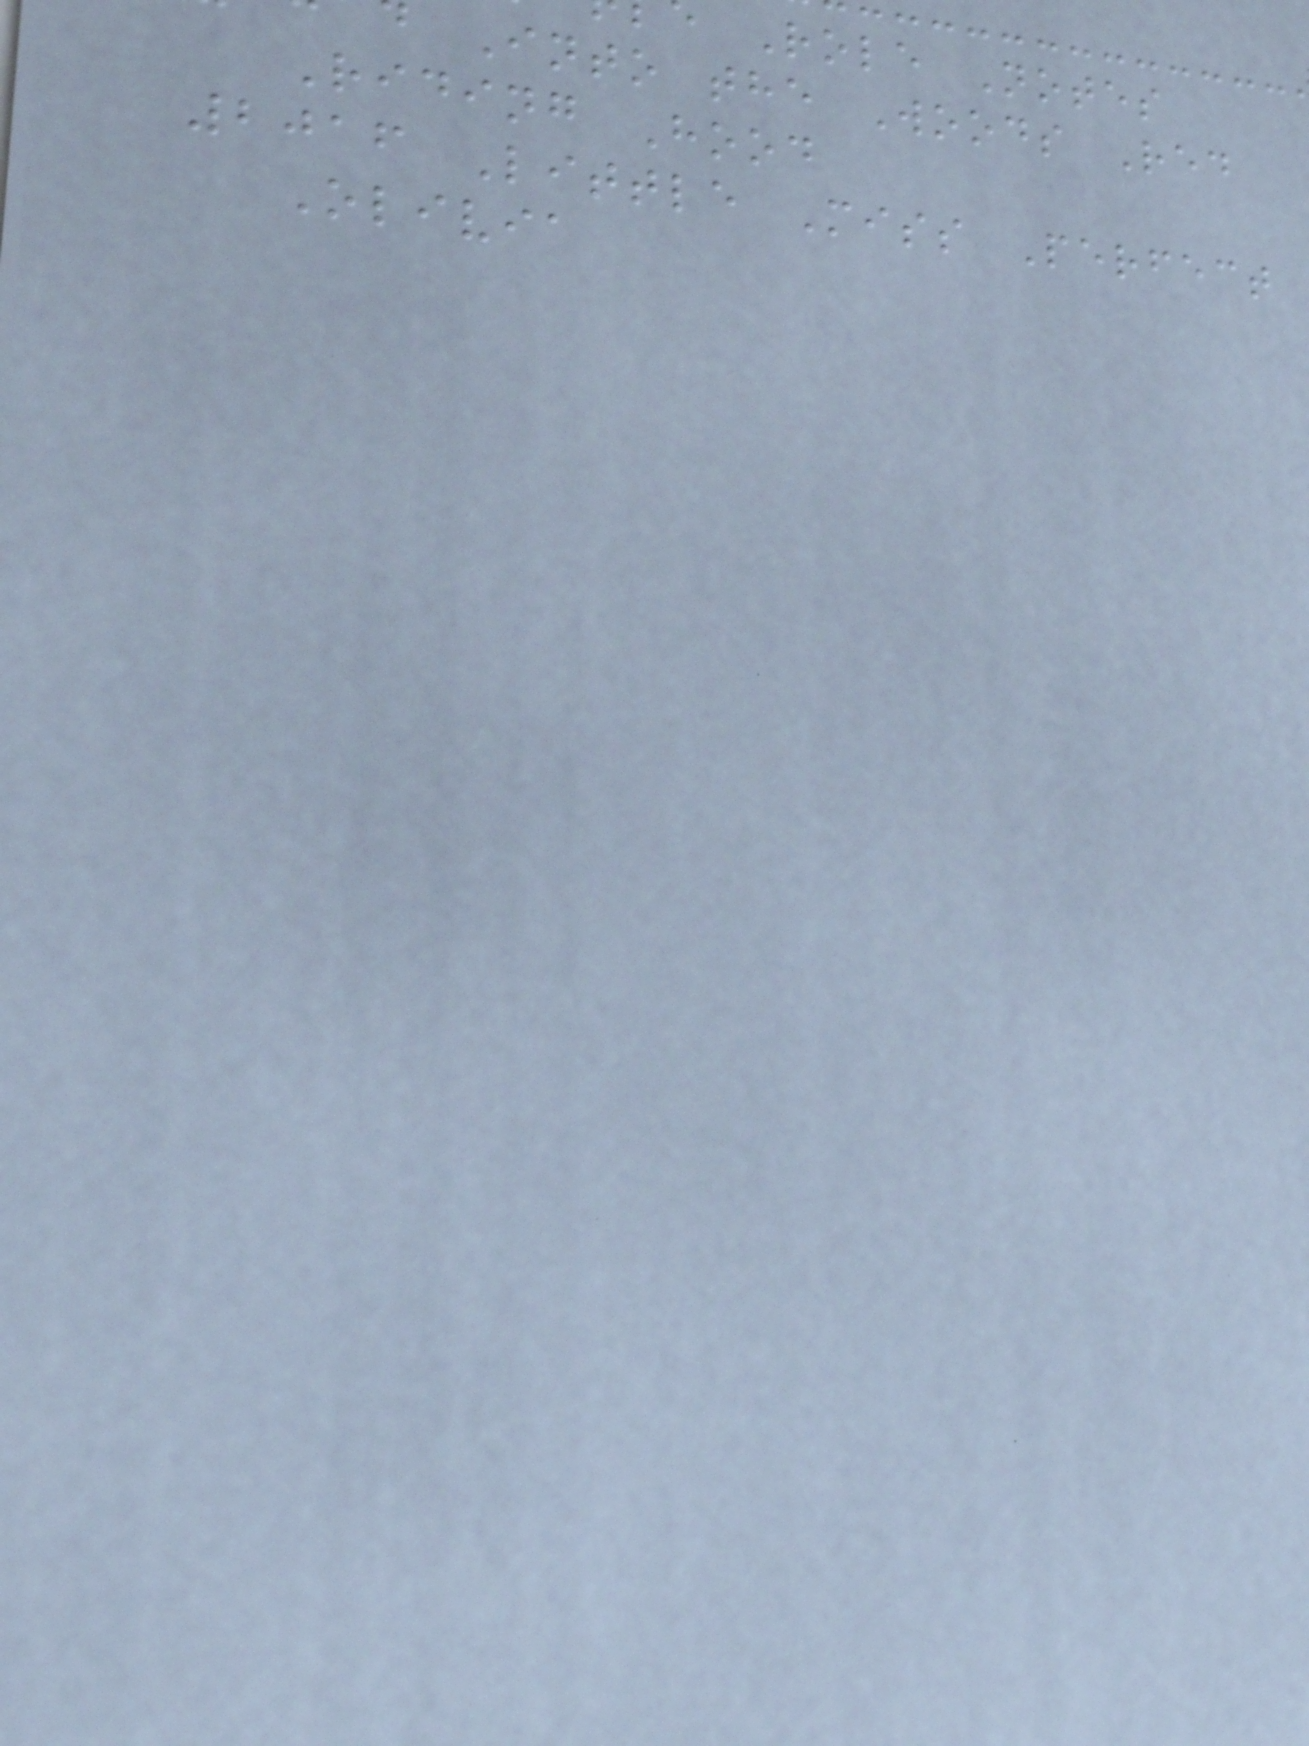Role Notes
Into the Woods Red
Riding Hood
2016 Little Miss Perfect
Olivia
